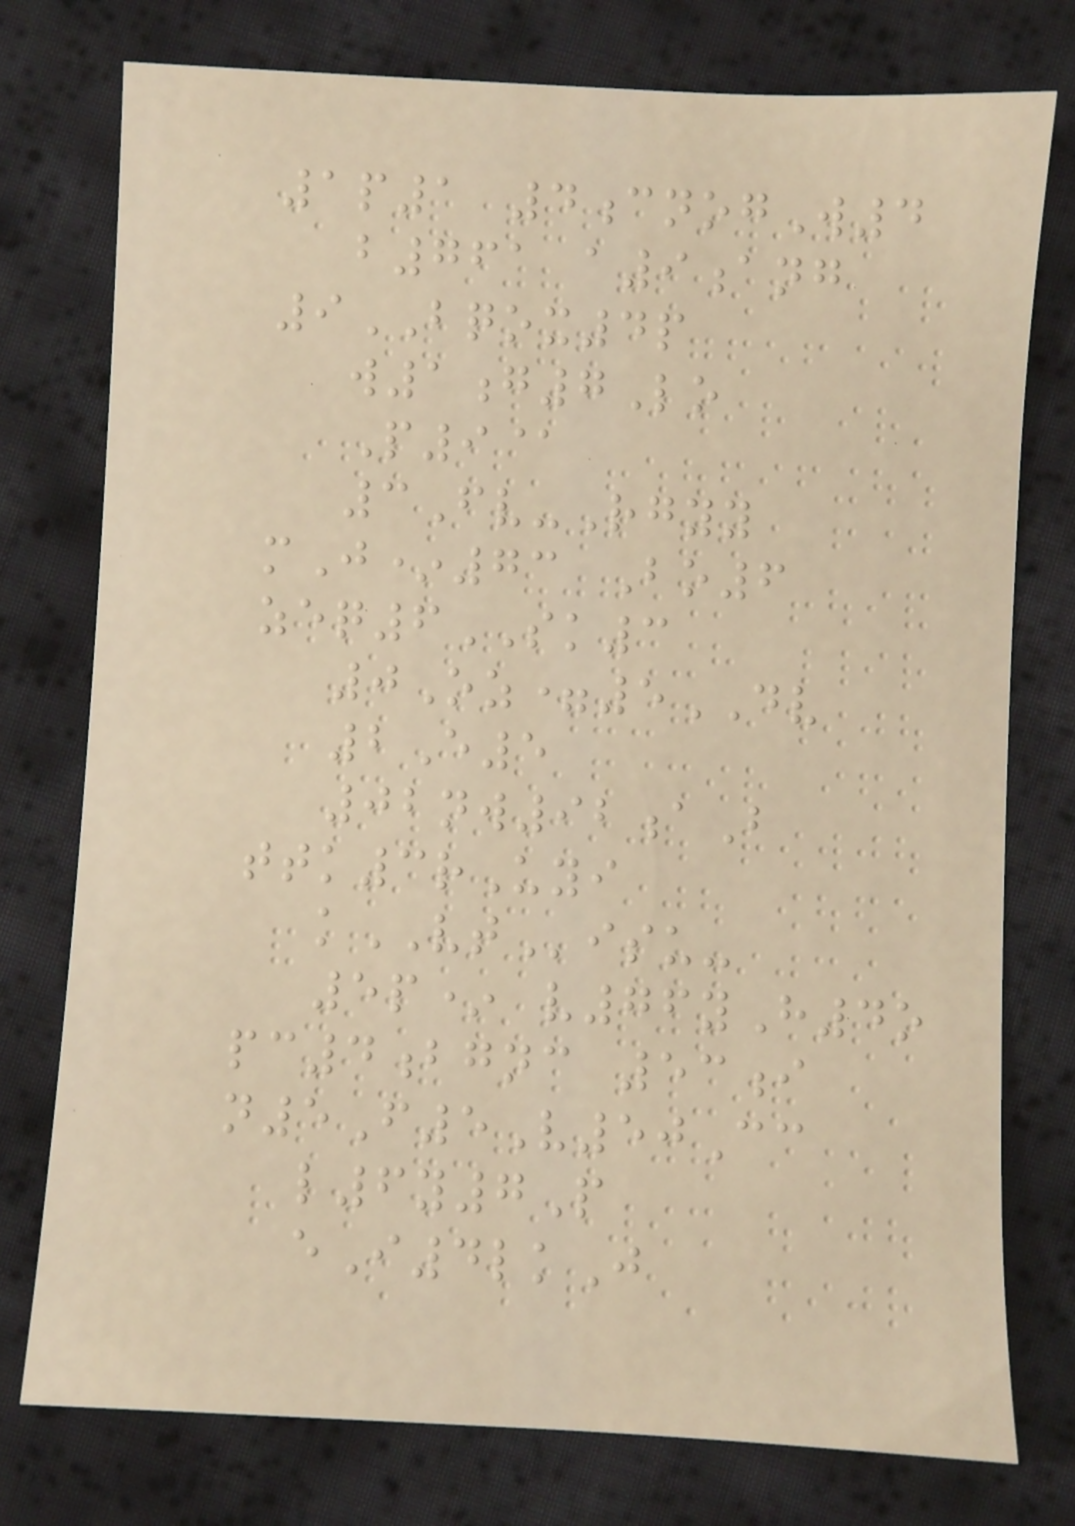1p1 4cnogW4
b761 a9ang
9BQOX4p
w1g7Lo
P9@
3Fv-Rgyy
mJ*73 Bo6
zeq6SK3
0Oz=5DV
2E5
02nw92aB
ttk3rUyi
kVTisu-
5p* v76yH4o
pc4bgnc 53i
n5F5V50Cc
l6y7P
eI4lkJ
